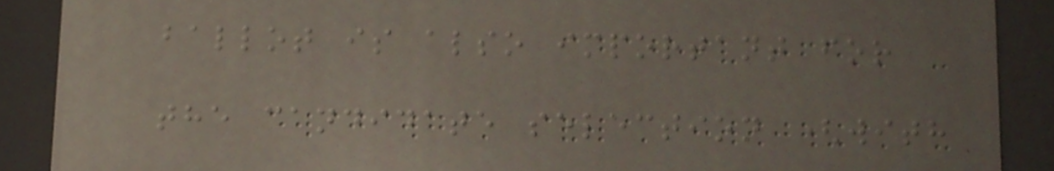ballot is also important for
the candidate selection (with
